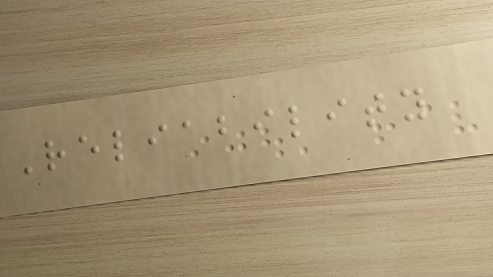Reliability
